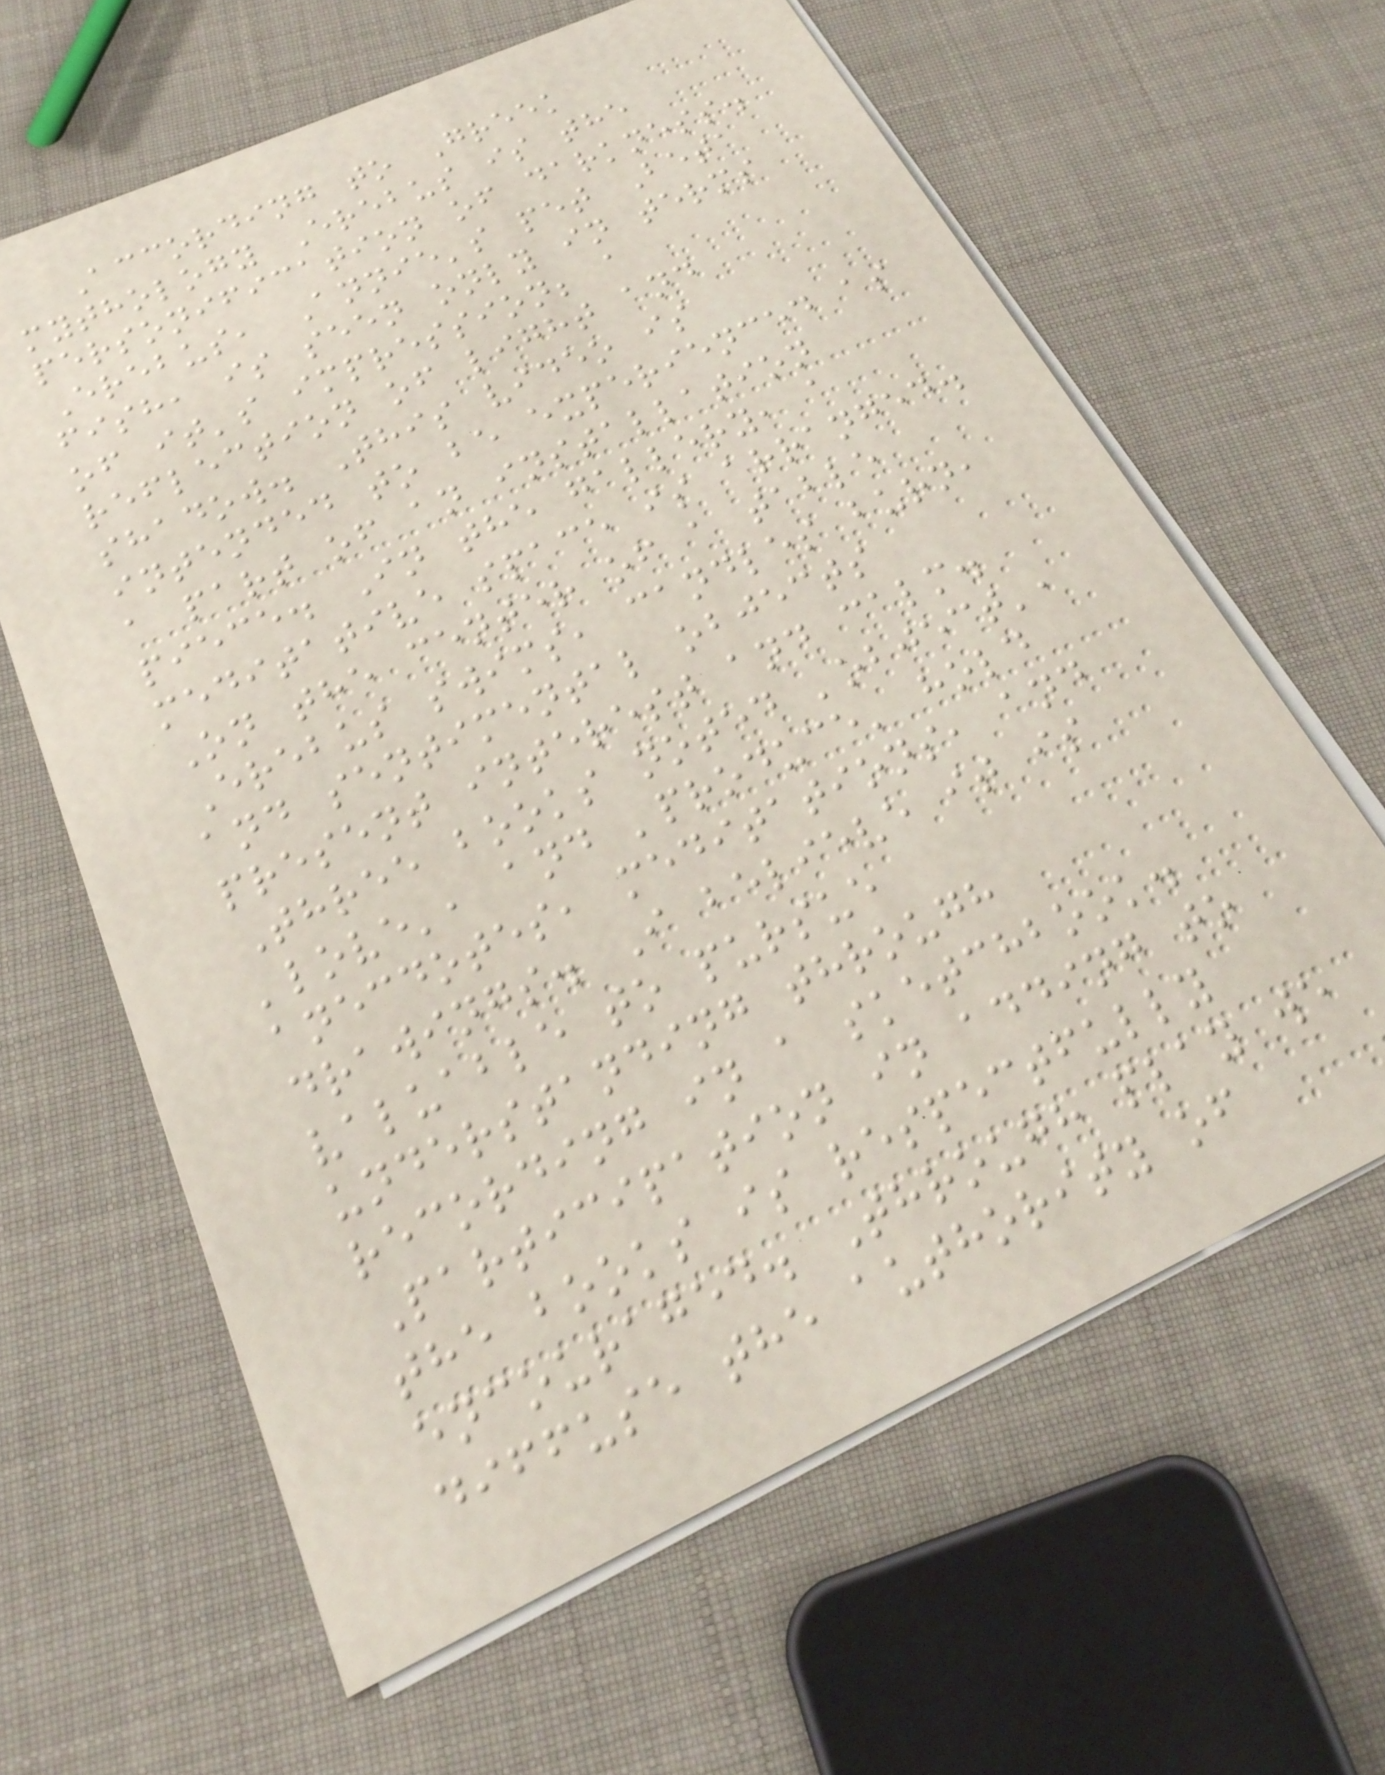According to Greek
mythology Erebus is the
personification of darkness.
Erebus, Annie's pet Beta
fish, is seen only in terms
of it's impression; a
reflection of light and
shadow. This video is
intended to be experienced as
a part of an installation
piece. In the gallery, a
meditative space is arranged.
On the center of a table
Erebus swims, candles burn,
and sentimental objects
present interest and calm.
Three books noted 'object',
'love', and 'produce' hold
anecdotes, meditations, and
drawings. I believe it is
valuable to pursue
understanding through
recording in a sketchbook.
Participation in adding to
the books is respectfully
encouraged. Through play we
diffuse the authority of
